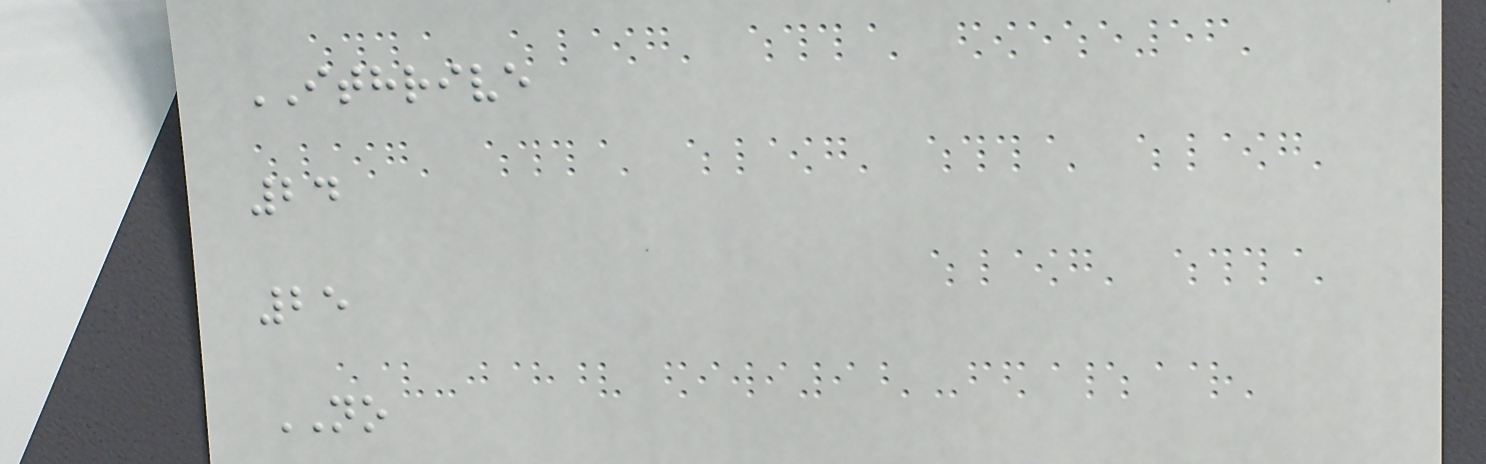ITHRIVE
24
25
NO
